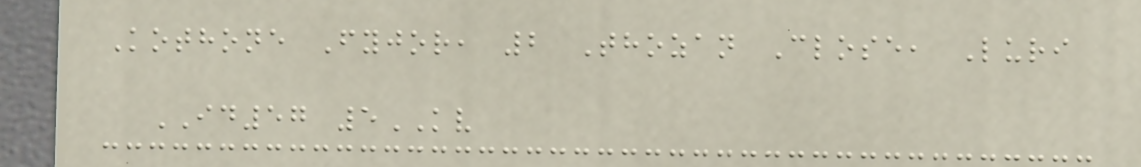Kothone Fyjor, 2 Thozan Close, Luri
ID57 5KV
